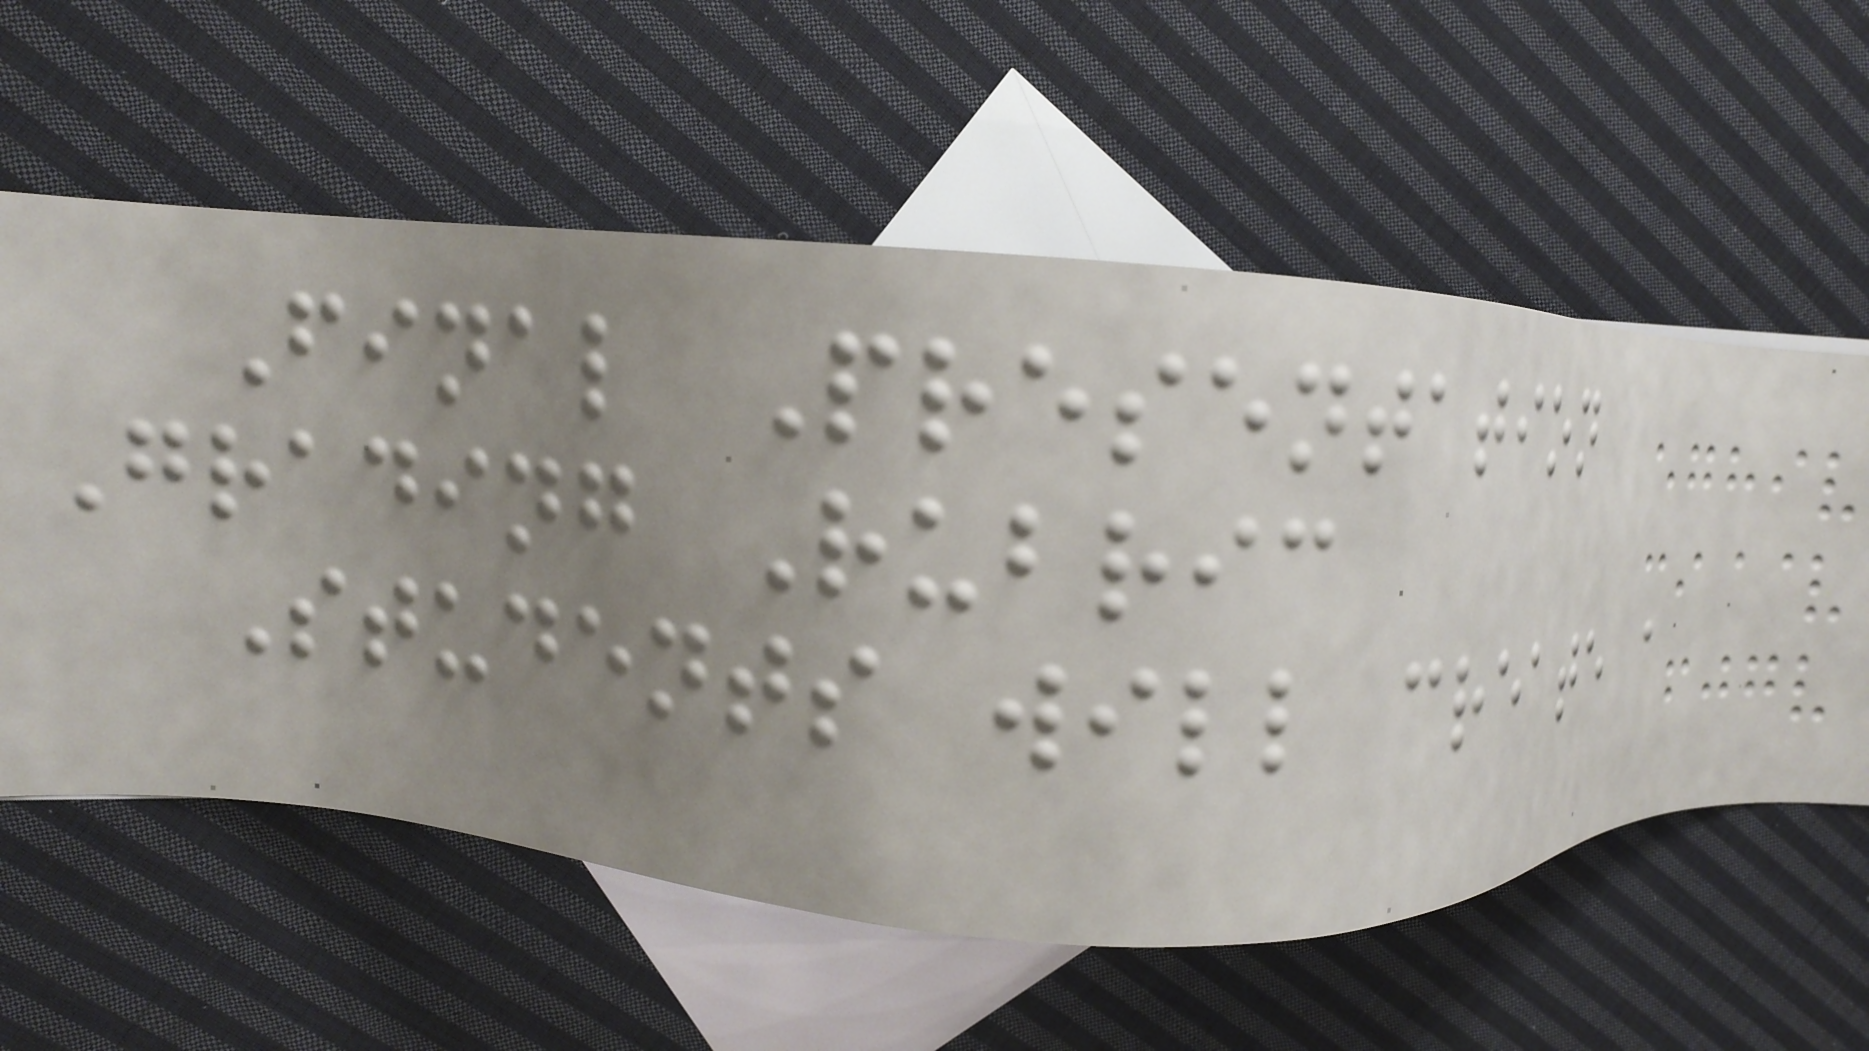Final Presentation
Grading Rubric
Students will create a
